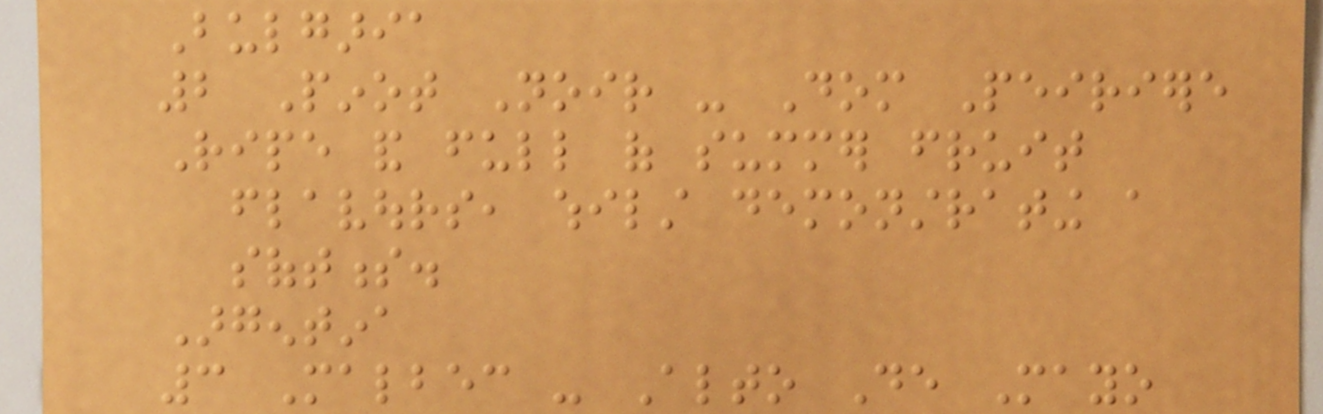Bulgaria
2 Pinot Noir - Dom Peiriere
Ripe and full of summer fruit
flavours, whilst demonstrating a
softness.
Argentina
3 Malbec - Alto De Mayo
